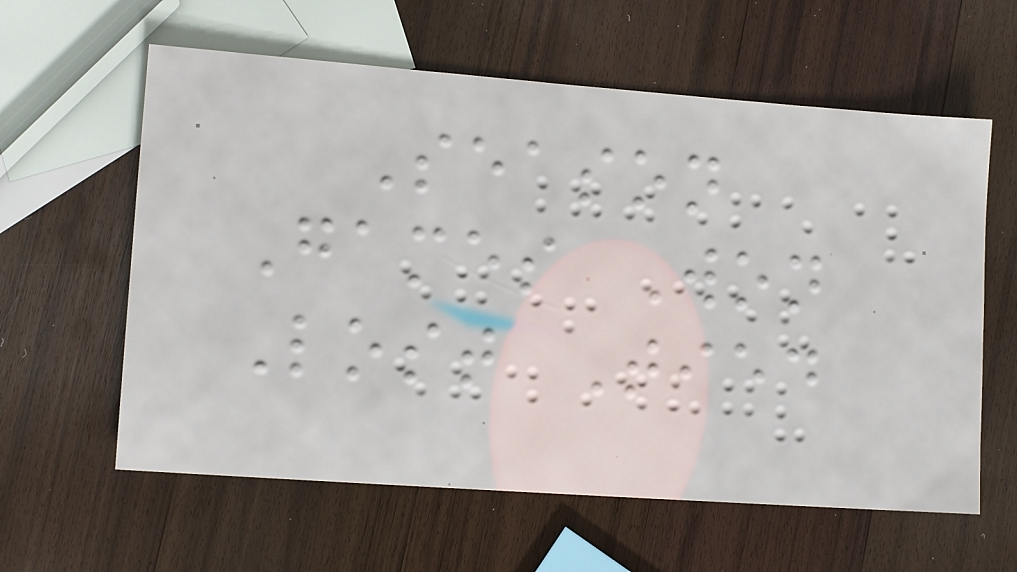Season
Games Won
Lost Tied
